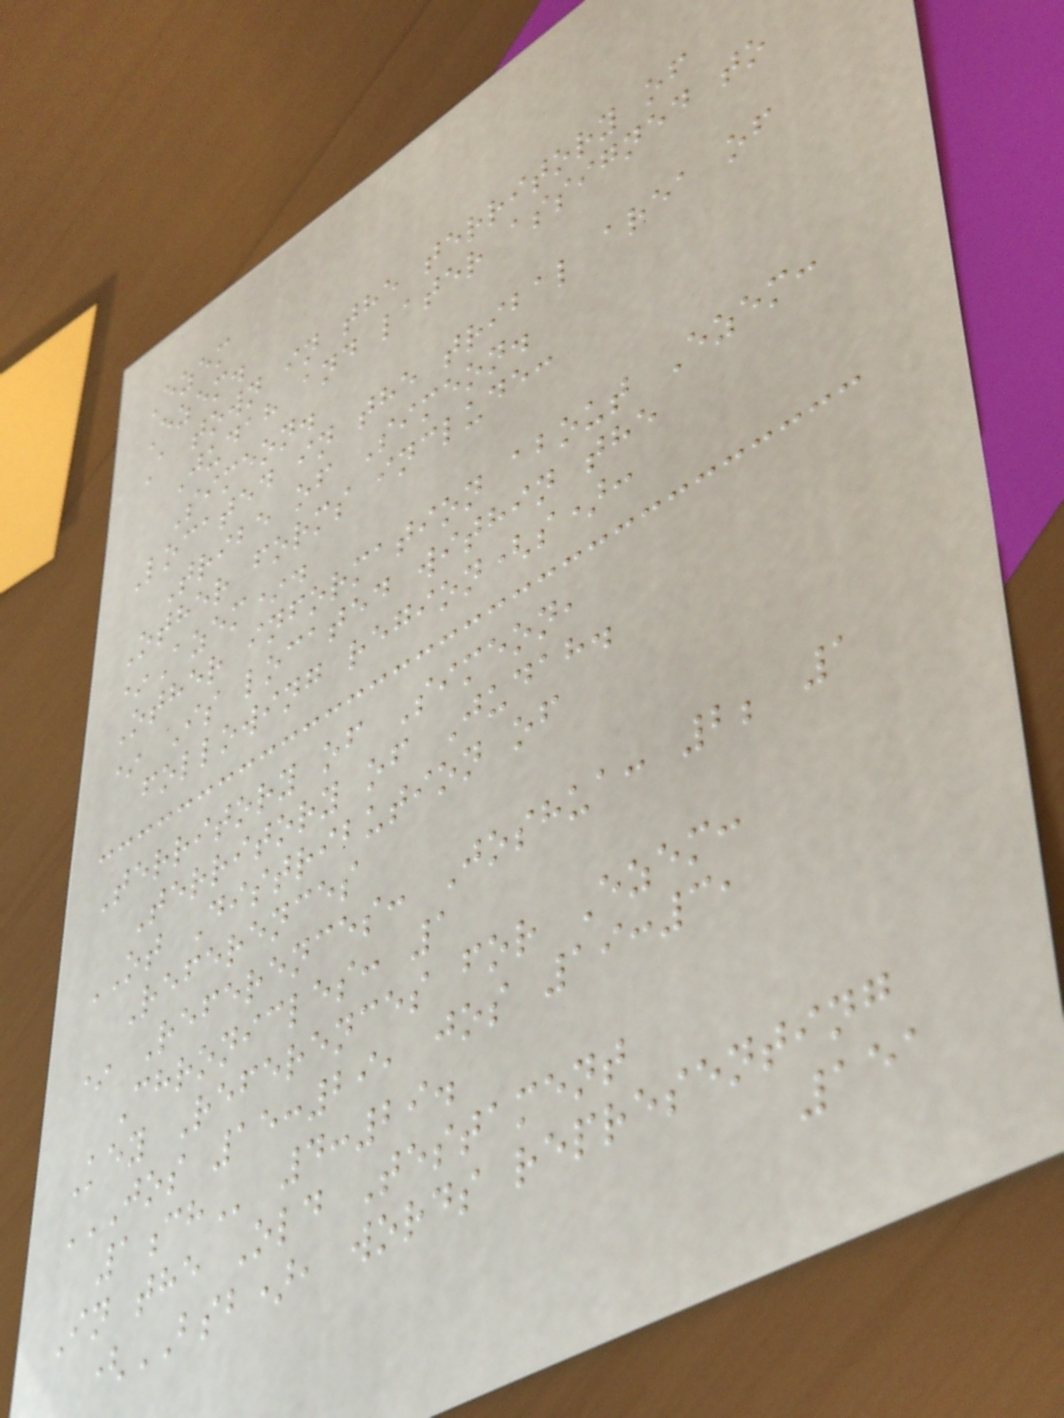Ezem
Ezem.
A town in the territory of
Judah and later assigned to
Simeon.
Located in the tribal area of
Tribe of Simeon.
Other forms include:
*Azem*.
Other information about Ezem:
* Is located within the
following region(s):
Territory of Simeon,
Territory of Judah.
OT Distribution of
References
* References: Joshua: 2; 1
Chronicles: 1
Key References for Ezem:
JOS 15:29, JOS 19:3,
1CH 4:29.
In the Old Testament
(BSB), words representing
151
